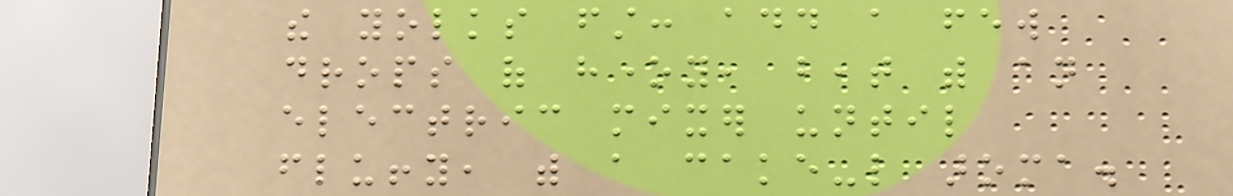the yolks first: add a few
drops of honey, beat with an
electric mixer until
fluffy, with a cake-like aroma.
